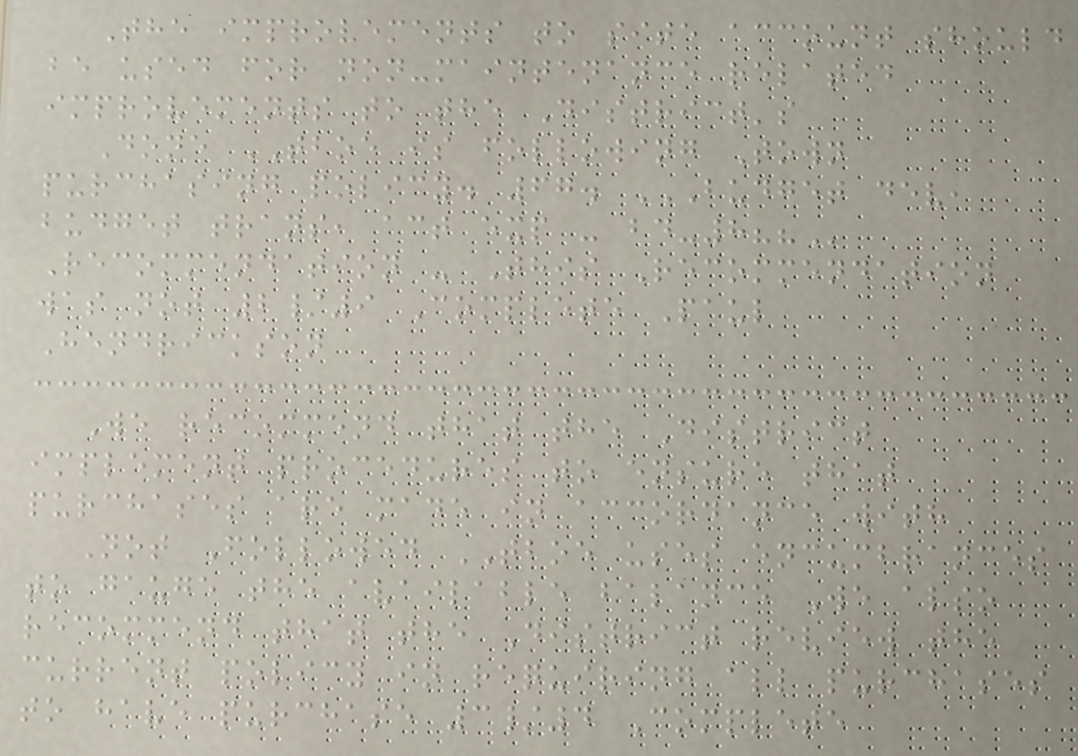The improvements to site account should
be used for non-maintenance related
improvements to the District's
Done TBOE is following Town
purchasing policy. 67. BUDGET DEV,
BUDGET TRANS, ACT EXP - BD-8??
Recommendation - This Recommendation
was not 2/9 Complete Paul
Hendrickson
We recommend that the District
implement procedures to ensure that
purchases are made in accordance with
Not Followed TBOE uses encumbrances
to gauge the available balance We also
recommend that the District review the
current policy in requiring all purchases
to have purchase 3/4 Complete
